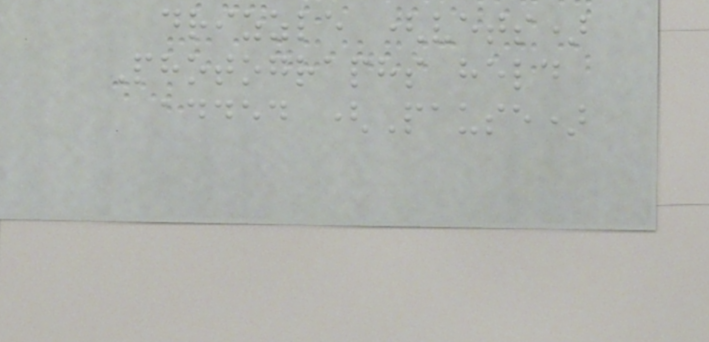drizzle (vets)
Photographs held
added (Pause)
